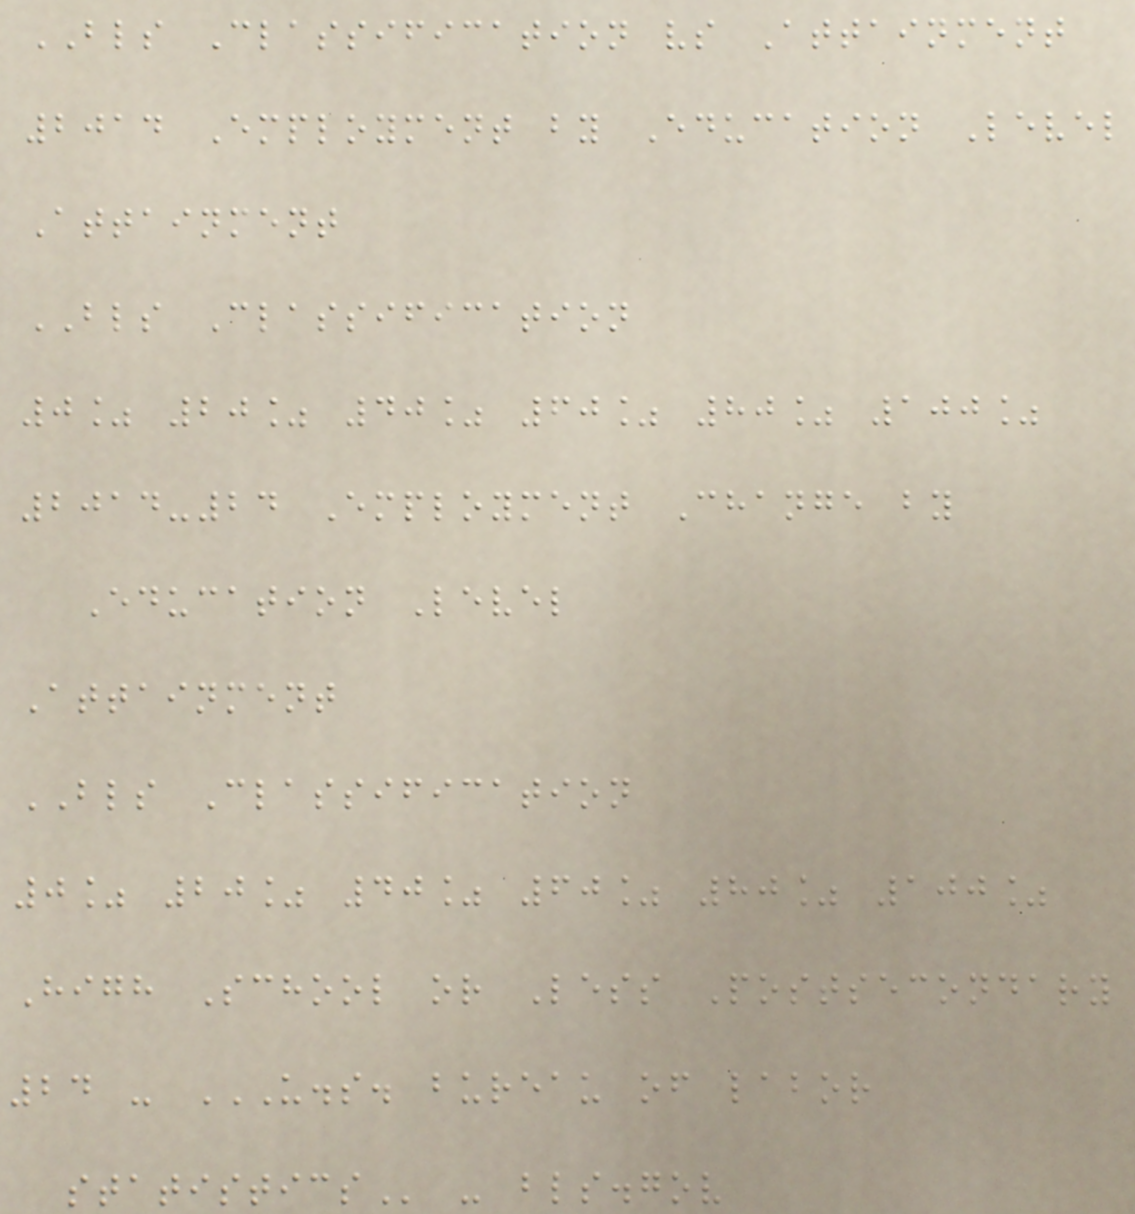BLS Classification vs Attainment
2014 Employment by Education Level
Attainment
BLS Classification
0% 20% 40% 60% 80% 100%
2014-24 Employment Change by
Education Level
Attainment
BLS Classification
0% 20% 40% 60% 80% 100%
High School or Less Postsecondary
24 - U.S. BUREAU OF LABOR
STATISTICS - bls.gov
